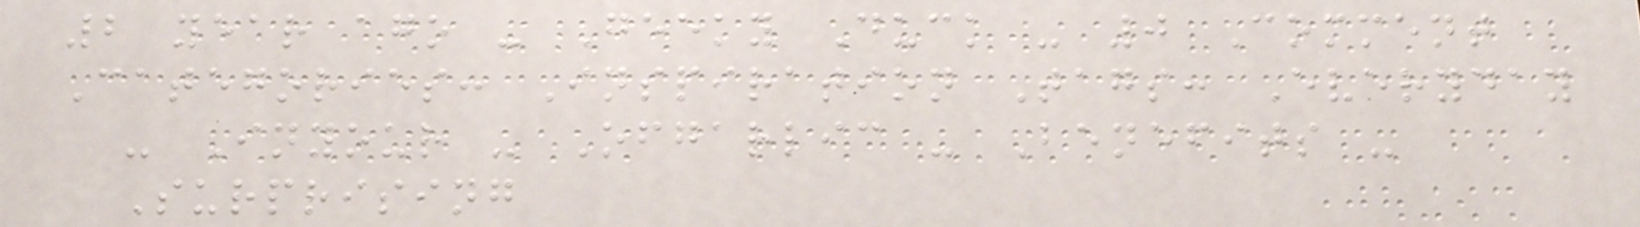2 year ago - Geeky Duck - 0 Comment
Categories: Inspiration Tags: Everyday
- Inyour - Ofgarlic - Benefits -
Surprising
